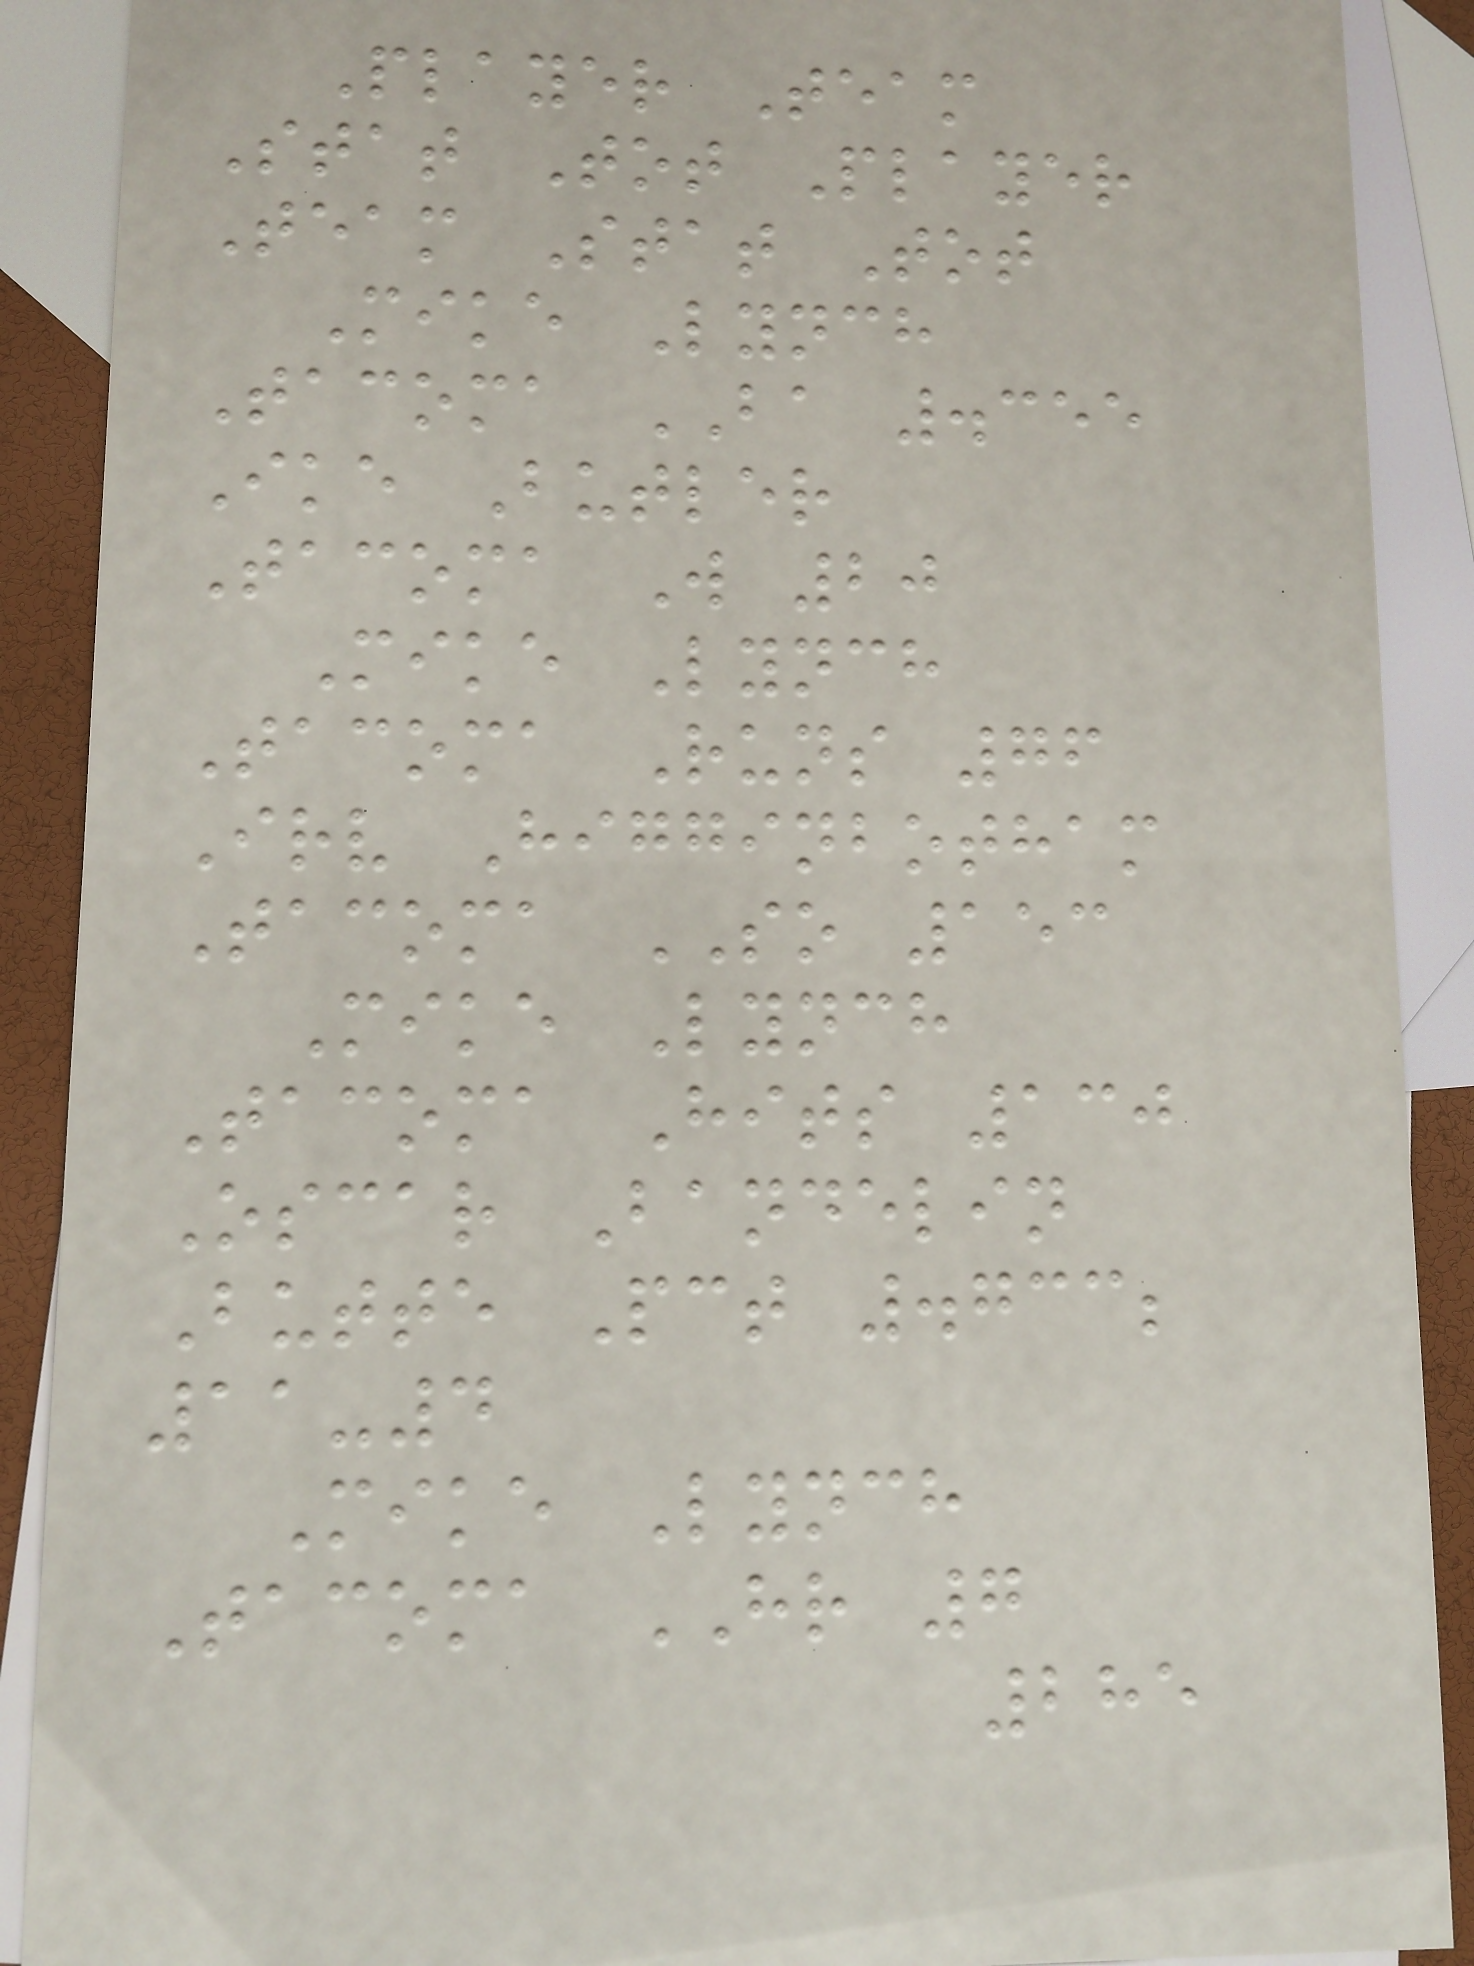Player Team
Stat Tot Player
Team Stat Tot
Mike Lynch
Tacoma BA .355
Ike Butler
Tacoma W 20
Mike Lynch
Tacoma Runs 76
Irv Higginbotham
Tacoma SO 153
Mike Lynch
Tacoma Hits 130
Oscar Bandelin
Butte Pct .733;
11-4
Mike Lynch
Tacoma HR 7
285
